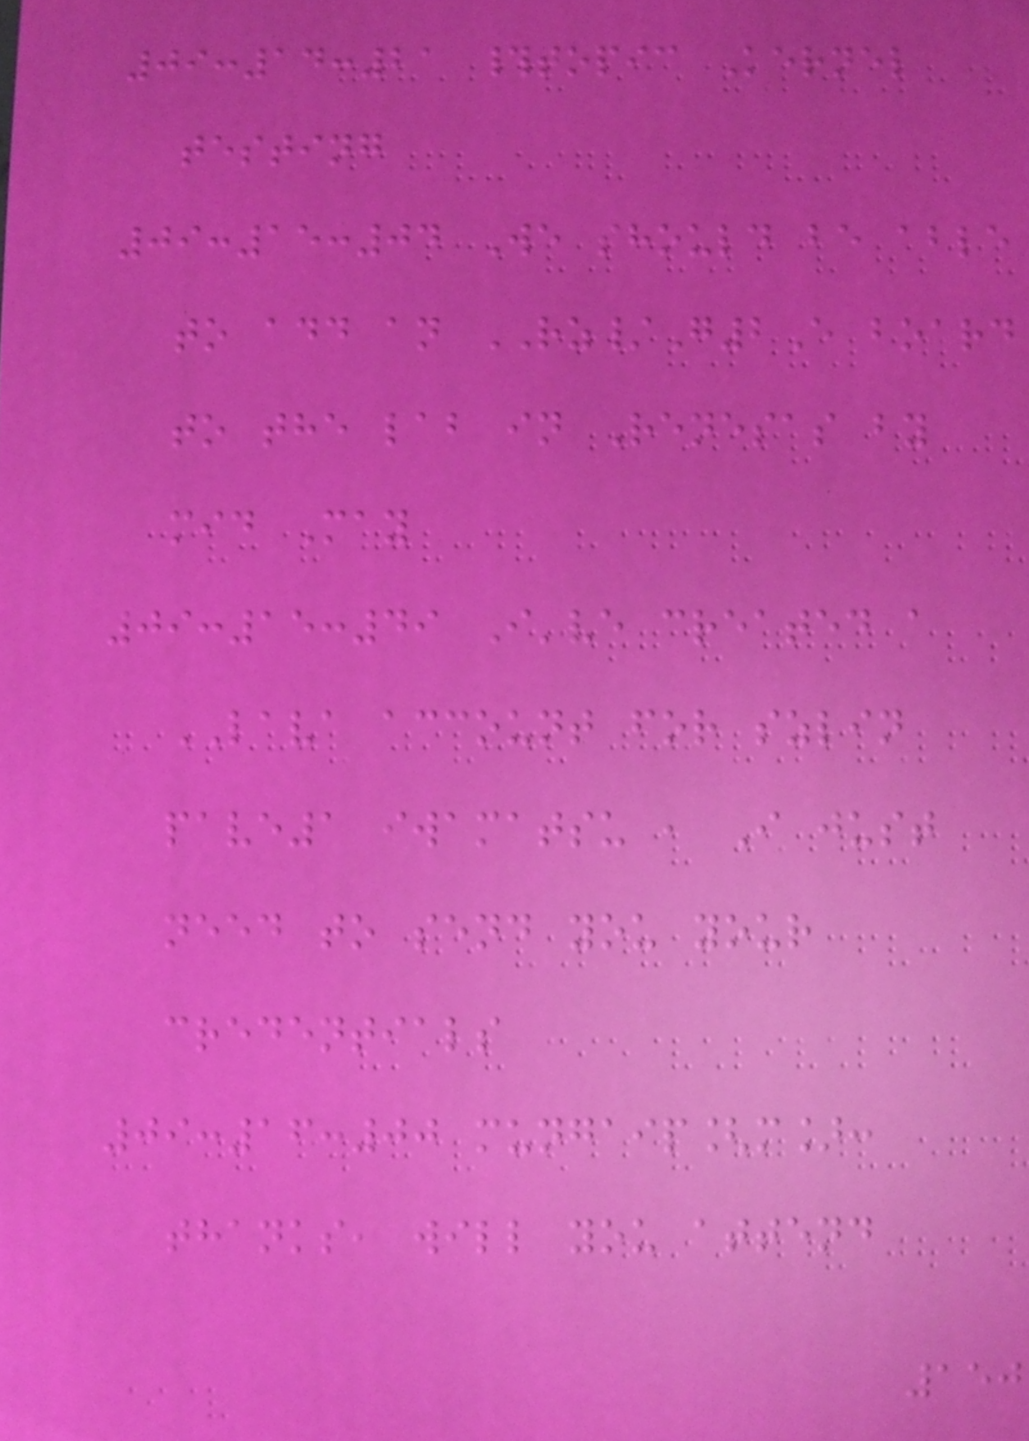09:14:21 #topic Kernel
testing
09:15:04 We should be able
to add an RZ/G2E board
to the lab in Renesas by
mid May
09:15:49 I've created a
LAVA account for szlin
pave1 iwamatsu , I just
need to send you your
credentials
09:16:00 mungaip[m]:
thanks, will you attend
150
